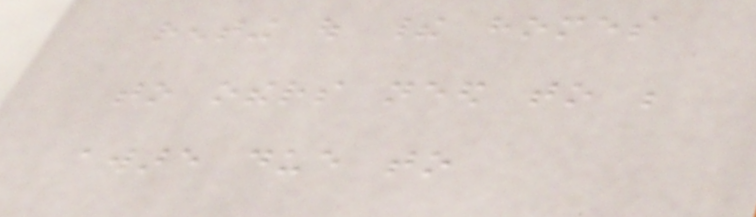renting out their homes
to others need to be
aware due to
